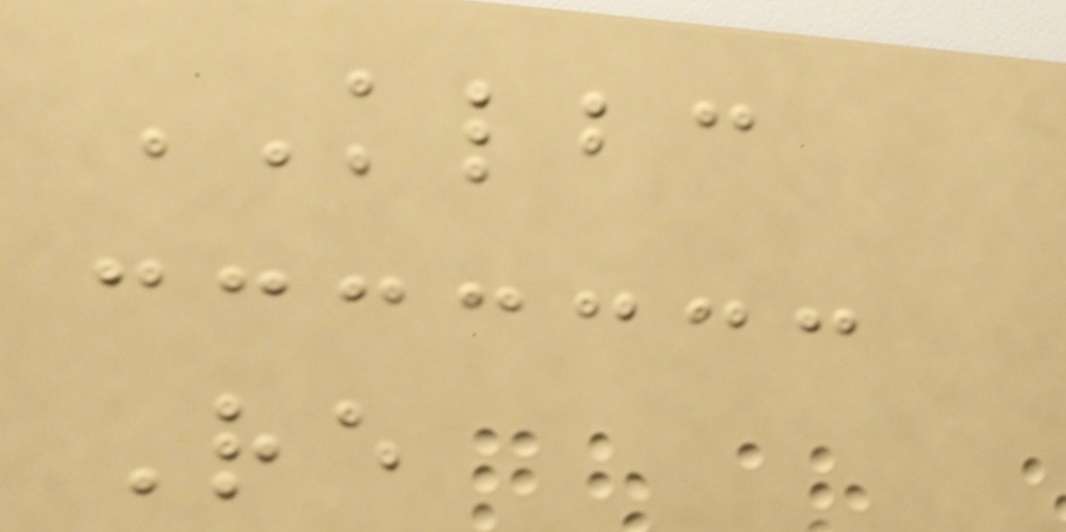KLBC
Re
